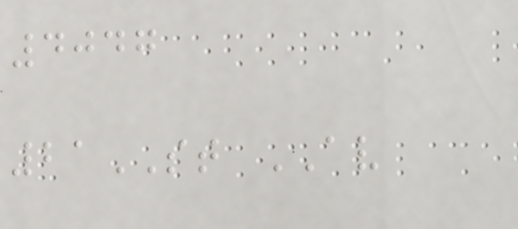4047
21ST AV
